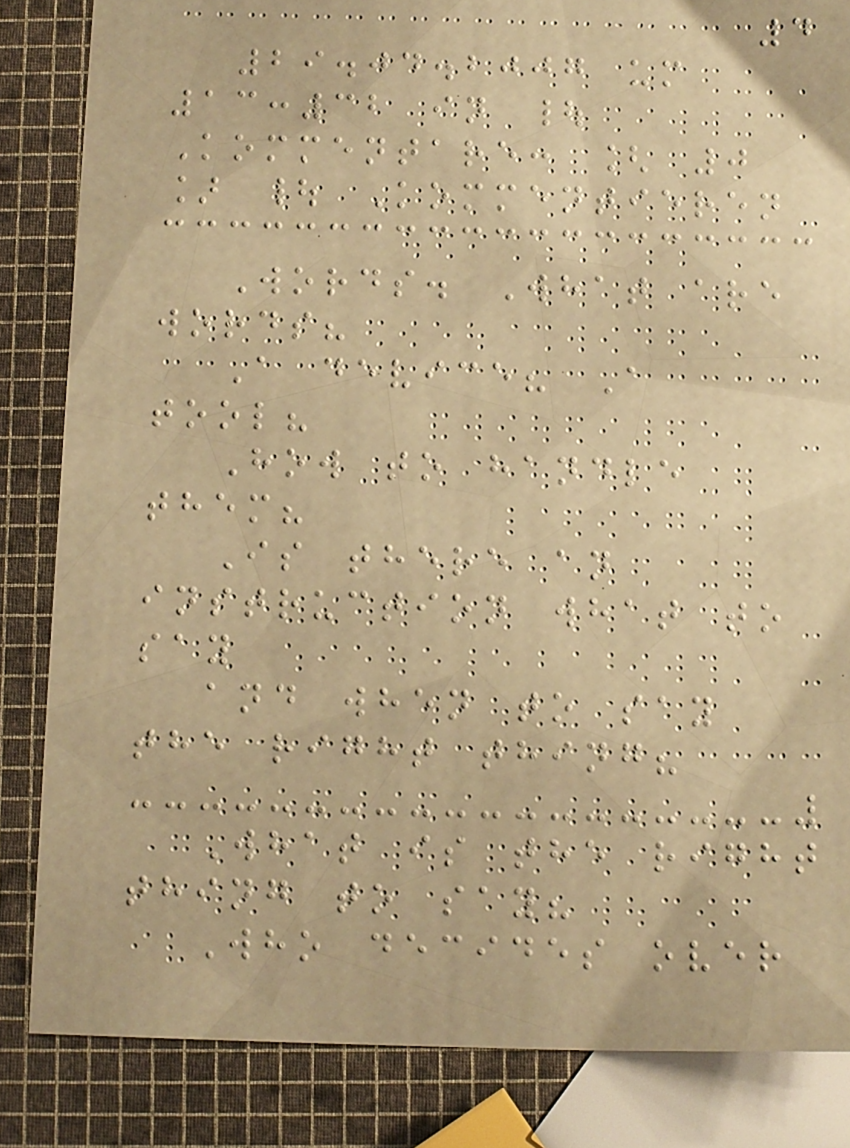4
29.04.2007 um
13:32 in |
Kommentare: [ 0
] | Kommentieren
Words. What are
words?
A device? A
tool?
How to handle
them?
Is there an
instruction what to
say
and when to say
the right thing?
What is the right
thing to say?
Who decides over
